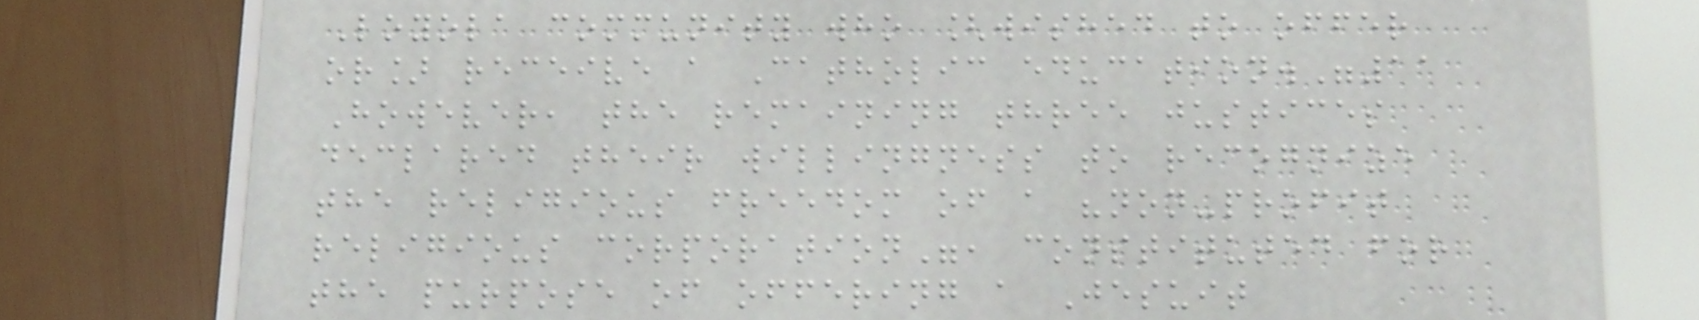Loyola community who [wished to offer
or] receive a Catholic education."11
However, the remaining three justices
declared their willingness to recognize
the religious freedom of a "non-profit
religious corporation", constituted for
the purpose of offering a Jesuit
